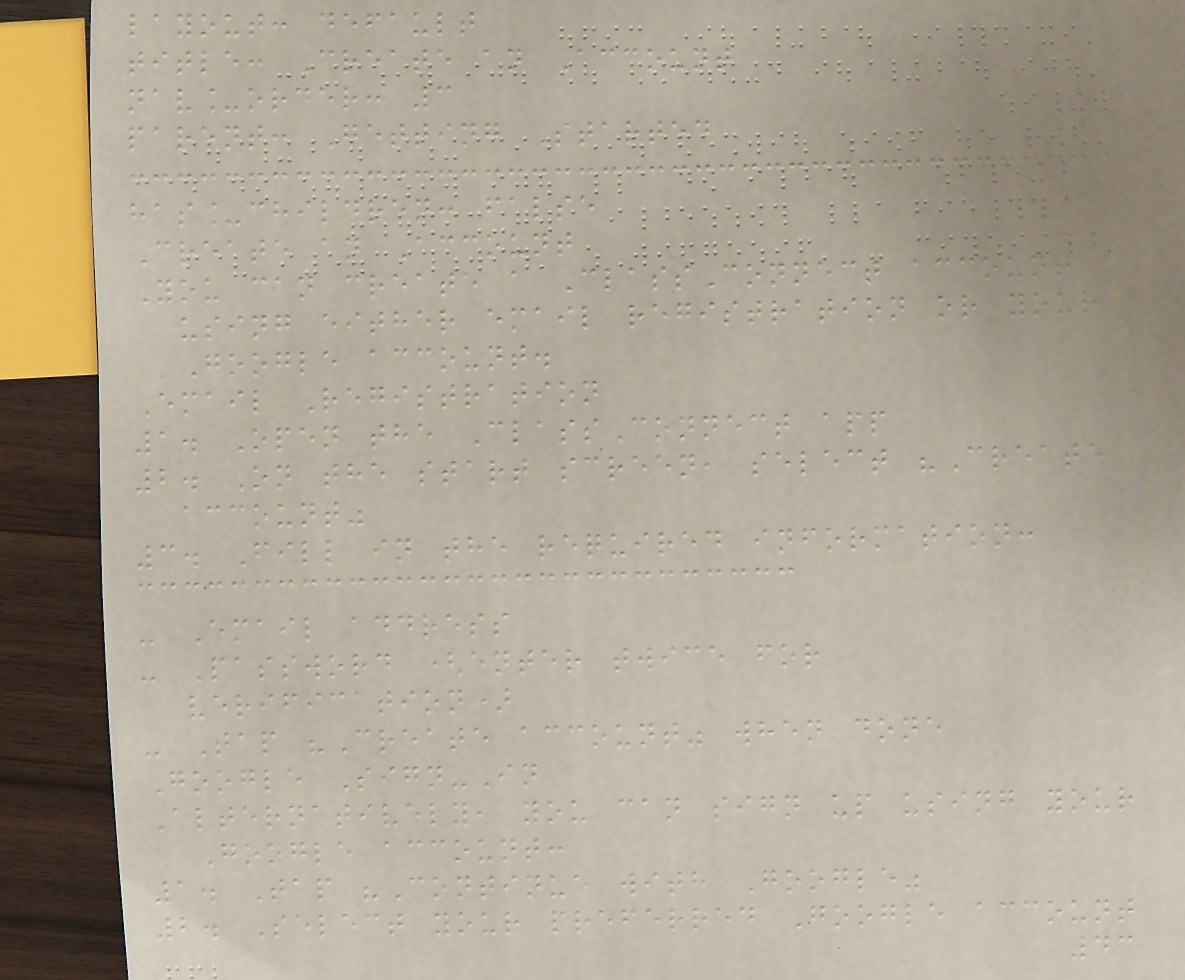layout: default
title: Create an Account
nav_order: 3
parent: Getting Started
has_children: false
Create an Account
You can create a ClassConnect account
using either email registration or your
Google account.
Email Registration
1. Open the ClassConnect app
2. On the start screen, select "Create
account"
3. Fill in the required information:
- Email address
- Password (enter twice for
verification)
- Tap "Create account" when done
Google Sign-In
Alternatively, you can sign up using your
Google account:
1. Tap "Continue with Google"
2. Select your preferred Google account
43
